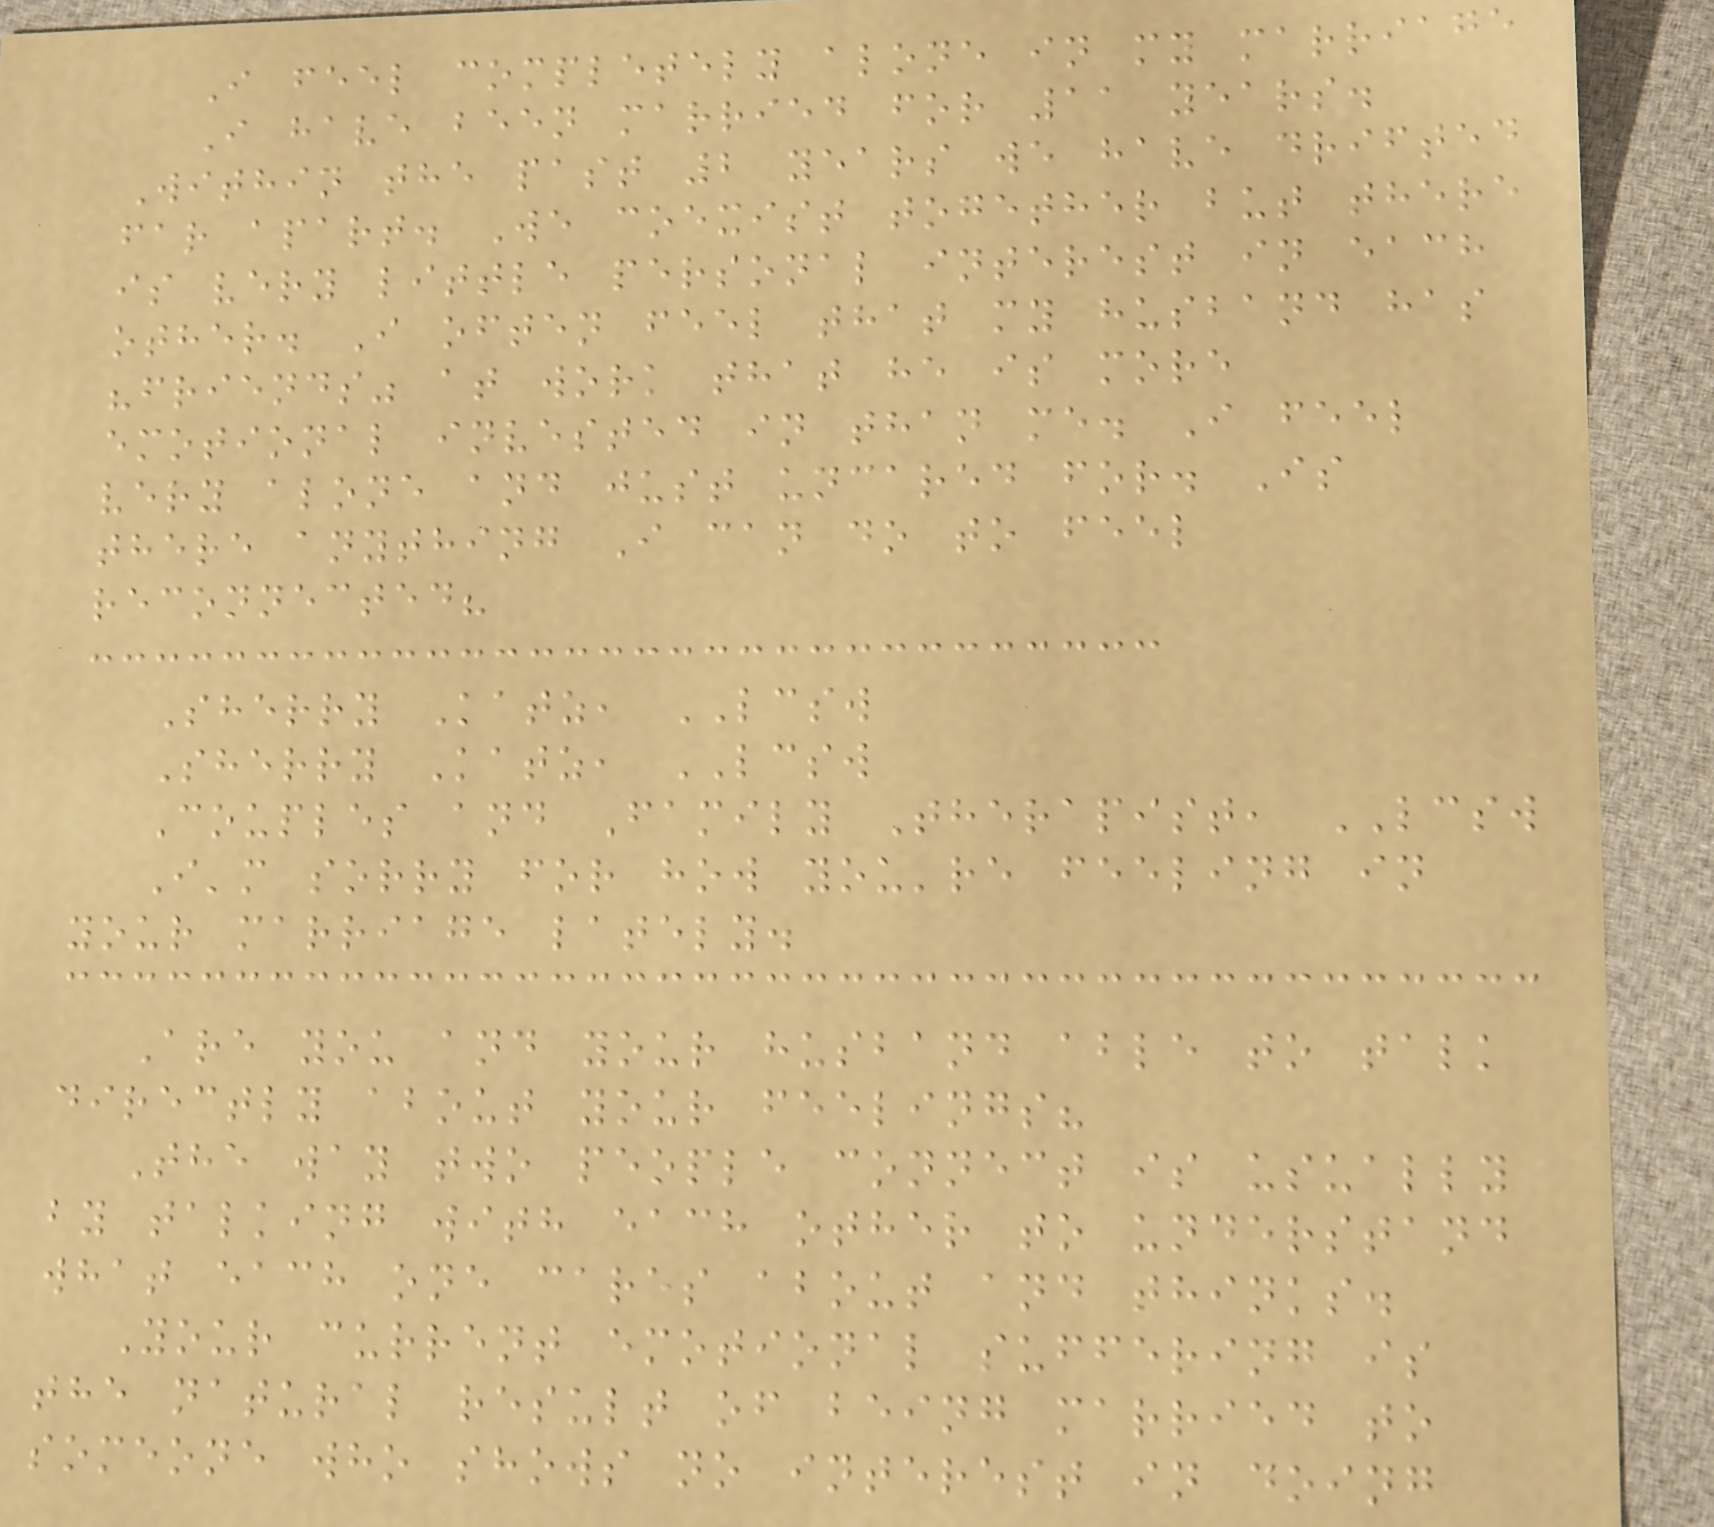I feel completely alone in my marriage
I have been married for 11 years.
Within the past 2 years we have drifted
far apart. We coexist together but there
is very little personal interest in each
other. I often feel that my husband has
"friends" at work that he is more
emotional invested in than me. I feel
very alone and just uncared for. Is
there anything I can do to feel
reconnected?
Sherry Katz, LCSW
Sherry Katz, LCSW
Couples and Family Therapist, LCSW
I'm sorry for how you're feeling in
your marriage lately.
Are you and your husband able to talk
directly about your feelings?
The way two people connect is usually
by talking with each other to understand
what each one cares about and thinks.
Your current emotional suffering is
the natural result of being married to
someone who shows no interest in doing
